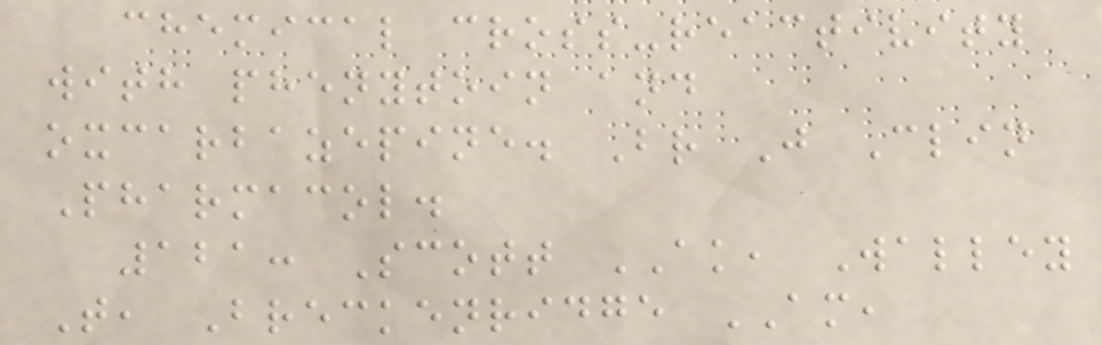chemical cross-reactivity
with phenytoin and
oxcarbazepine. Br J Clin
Pharmacol.
121: Scott AK, Walley
T, Breckenridge AM,
